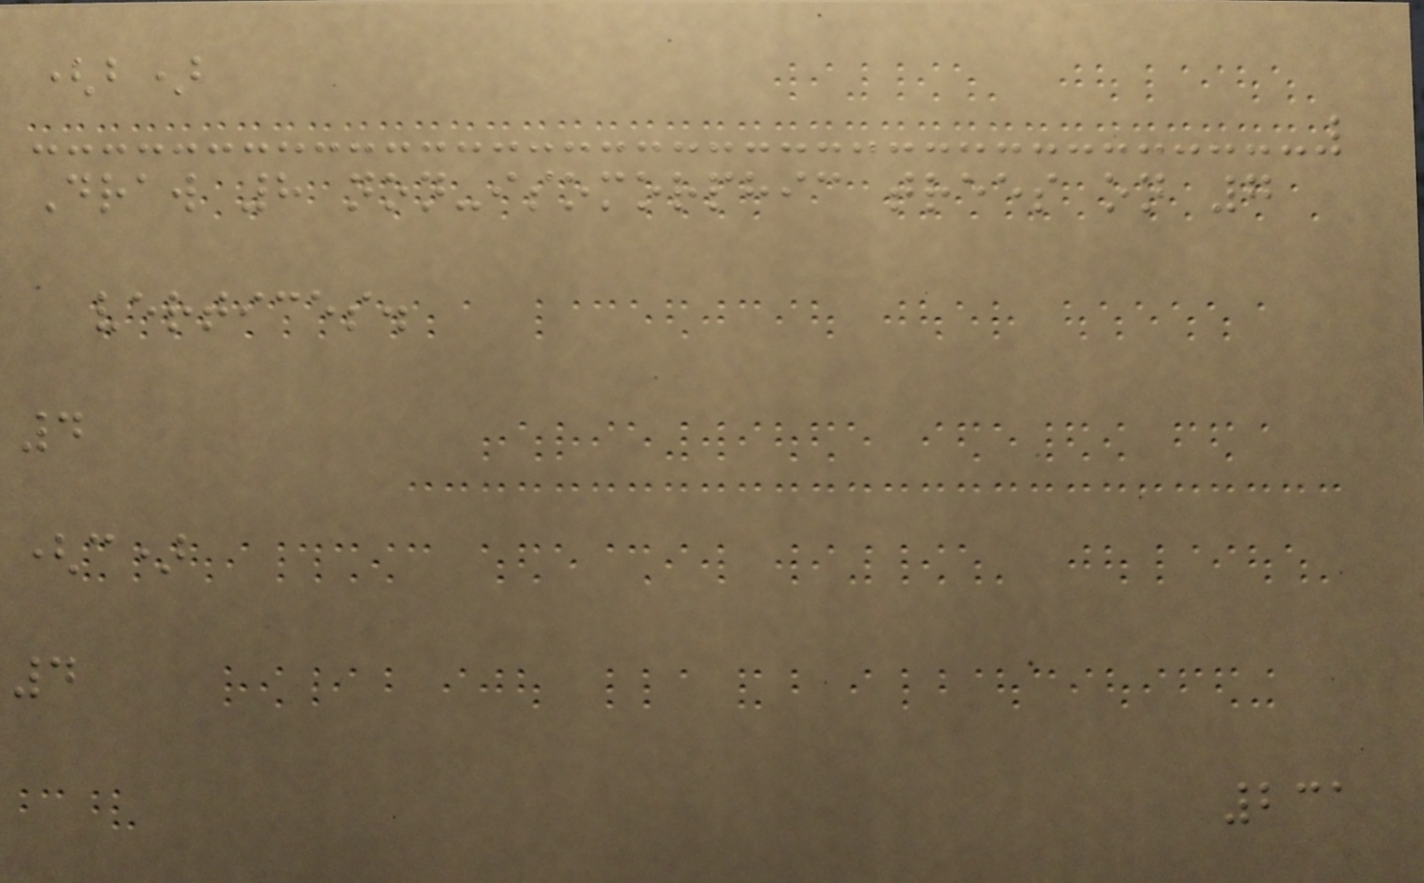(b)
Draw 8 non-isomorphic trees on 7
vertices.
4
(c)
4
231
